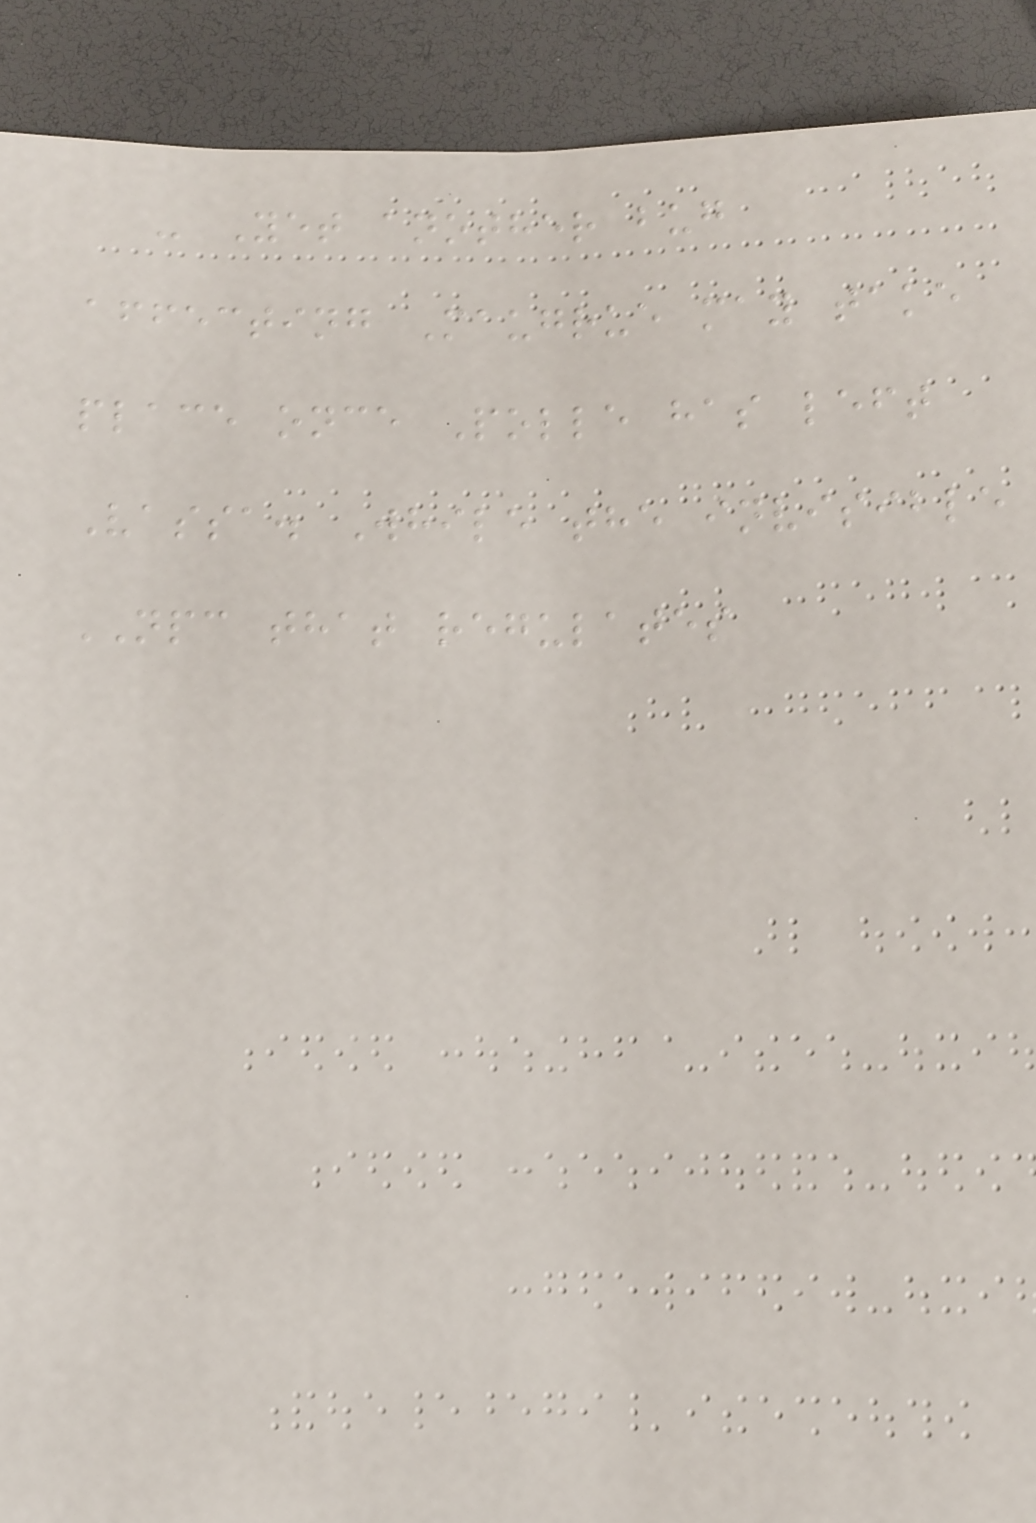- Yet another bug
affecting Maugrue may take
place once Polle has left
Vassa. While the invisible
NPC that regulates
